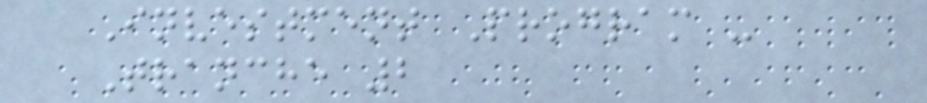Investment Program -
Tranche 2
